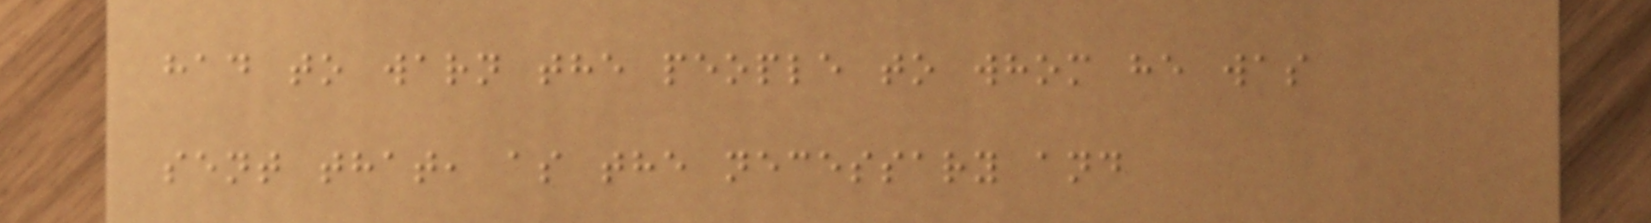had to warn the people to whom he was
sent that, as the necessary and
